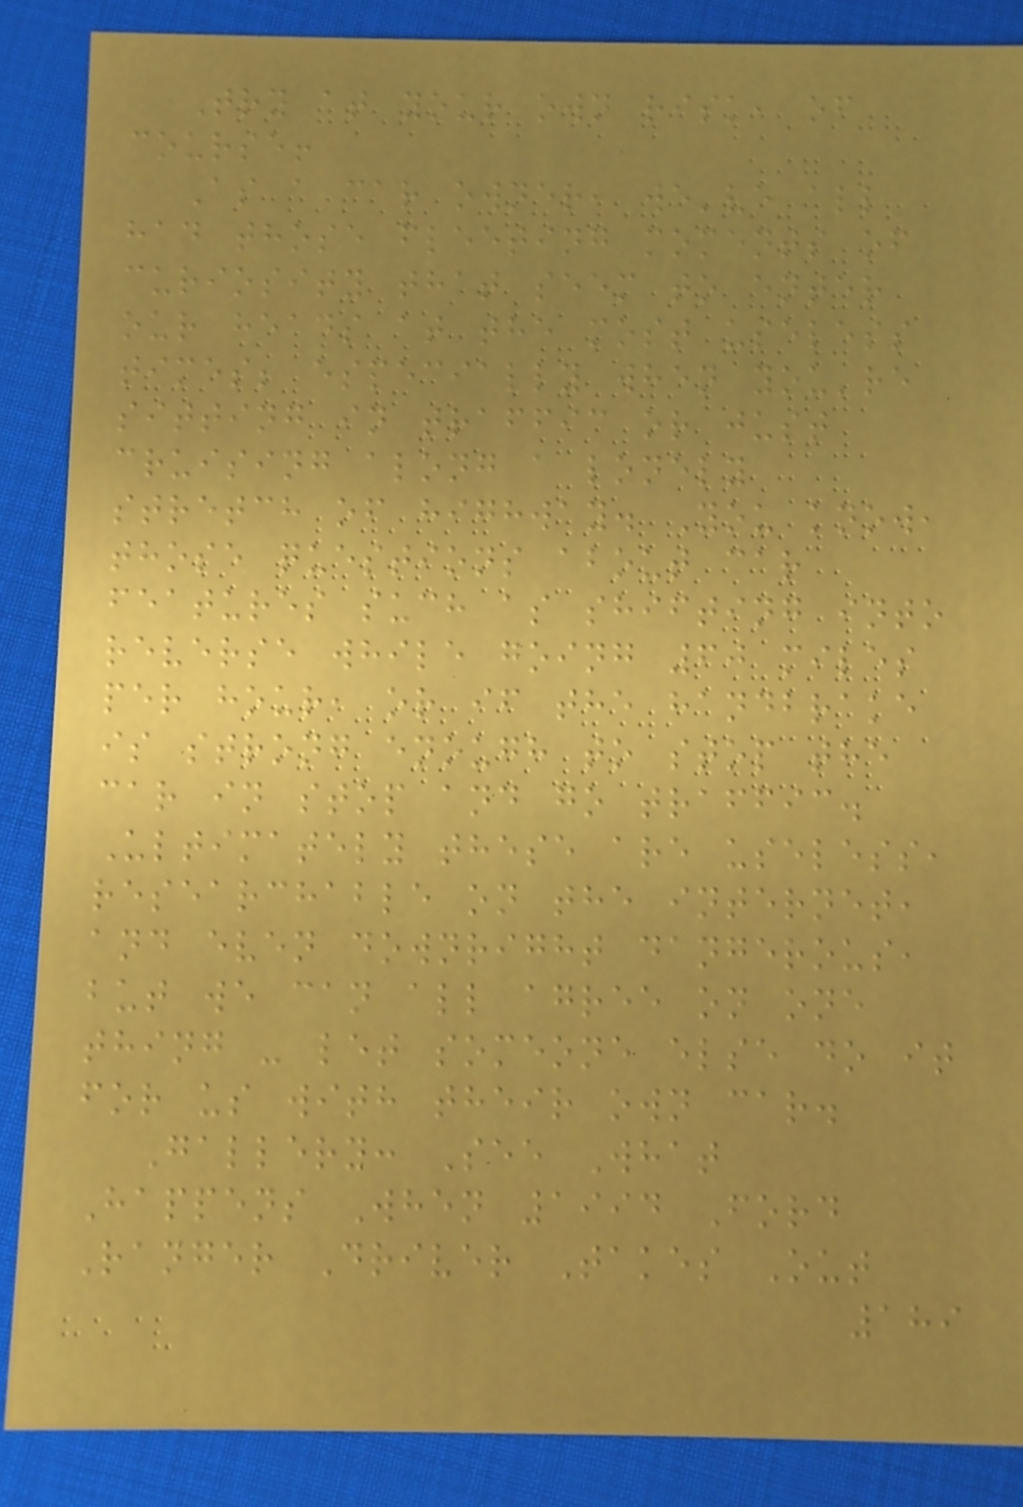Try at your own risk, of
course!
As a car owner, we've all
had those fleeting moments of
curiosity that seem to enter
our heads at the most useless
times; especially when you're
sitting in traffic or just
cruising along a lonely
stretch of highway. You know,
those questions about car
features such as shifting into
reverse while going 60 miles
per hour, or if the handbrake
is strong enough to stop the
car in stop and go traffic.
Ultimately these are useless,
researchable on the internet,
and even downright dangerous,
but we can all agree on one
thing - let someone else do it
for us with their own car.
Gallery: See What
Happens When 1994 Ford
Ranger Driver Takes Out
189
